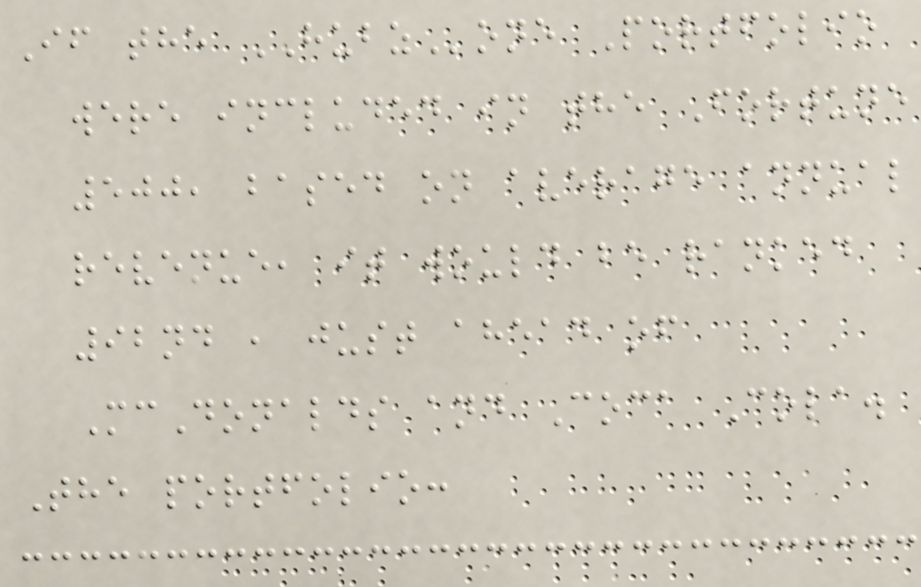If the HUBZone Portfolio
were included in the Fortune
500, based on average annual
revenue, it would be ranked
92nd , just ahead of
McDonalds and Coca Cola.
The portfolio:
